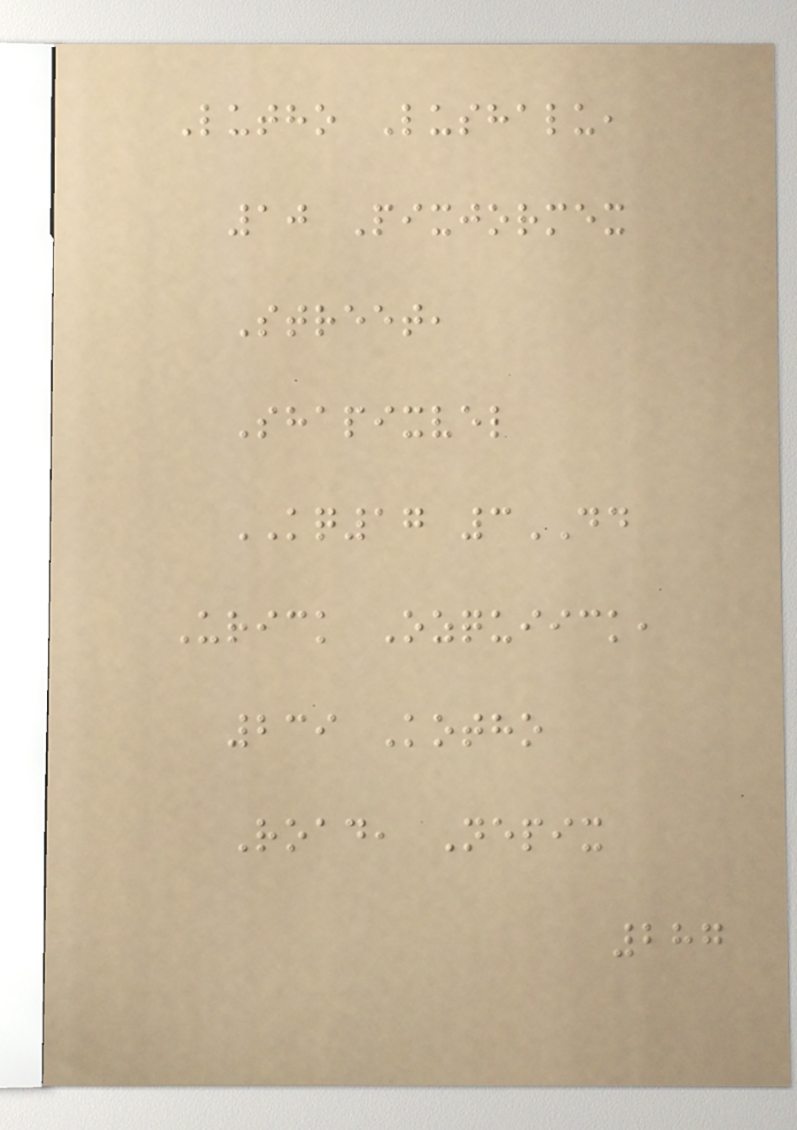Lutho Lushalu,
10 Pixjormex
Street,
Shapixvel
KQ17 3DD
Urick Ozquiick,
239 Kotho
Road, Nepix
287
